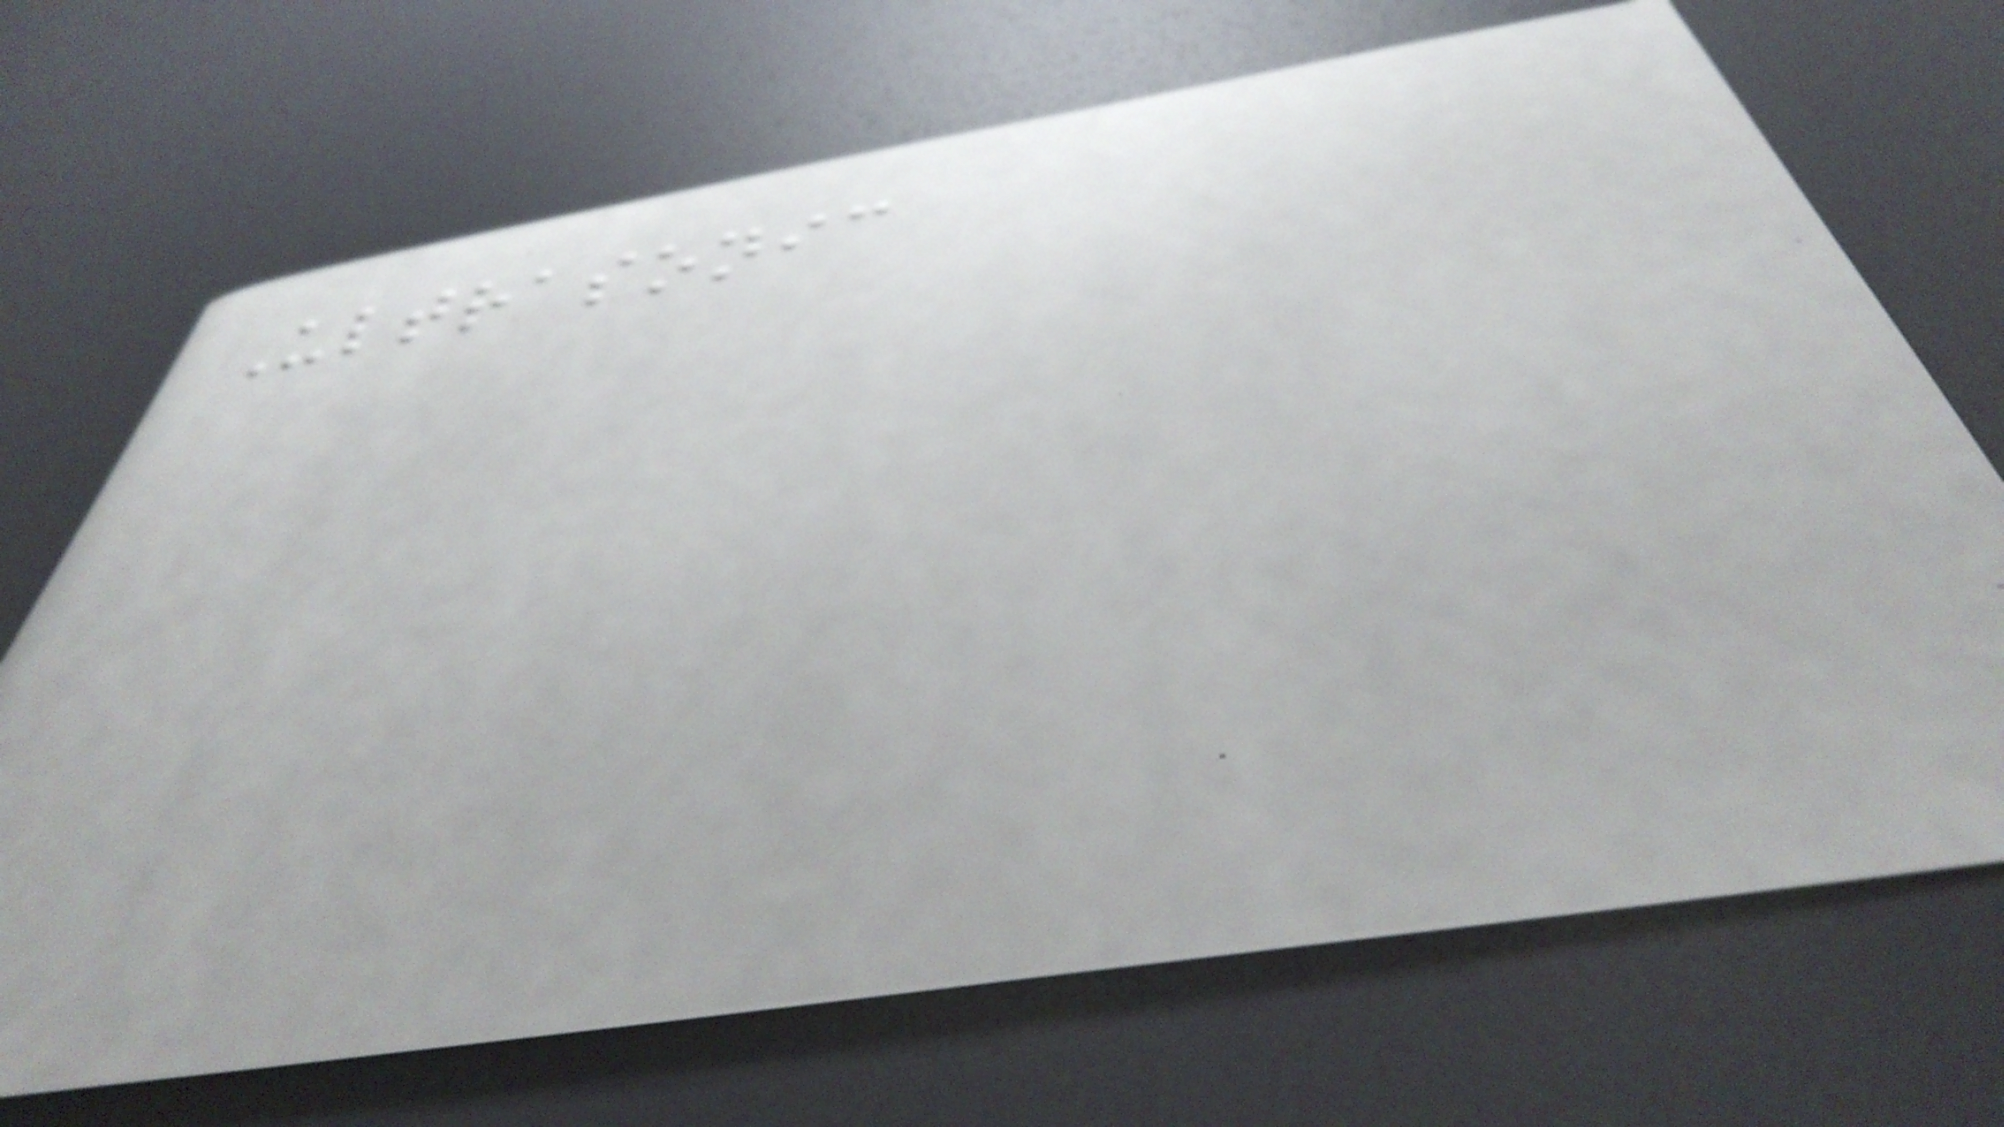Ultrasonic
